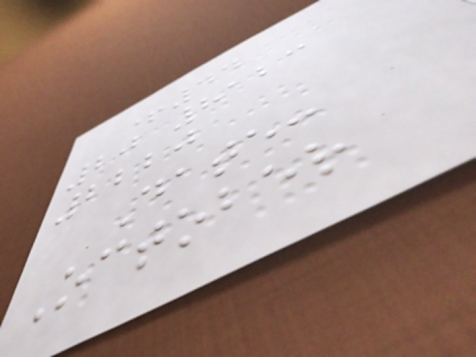+44
20 8123
2220
Date:
October
